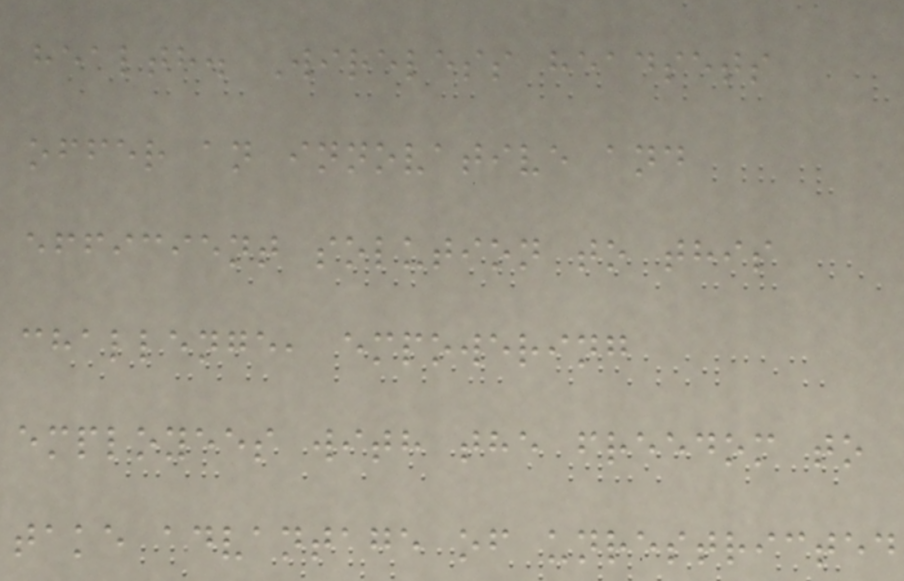health. Wireless headsets
offer an innovative and
efficient solution to this
challenge, empowering
employees with the freedom to
take advantage of unrestricted
